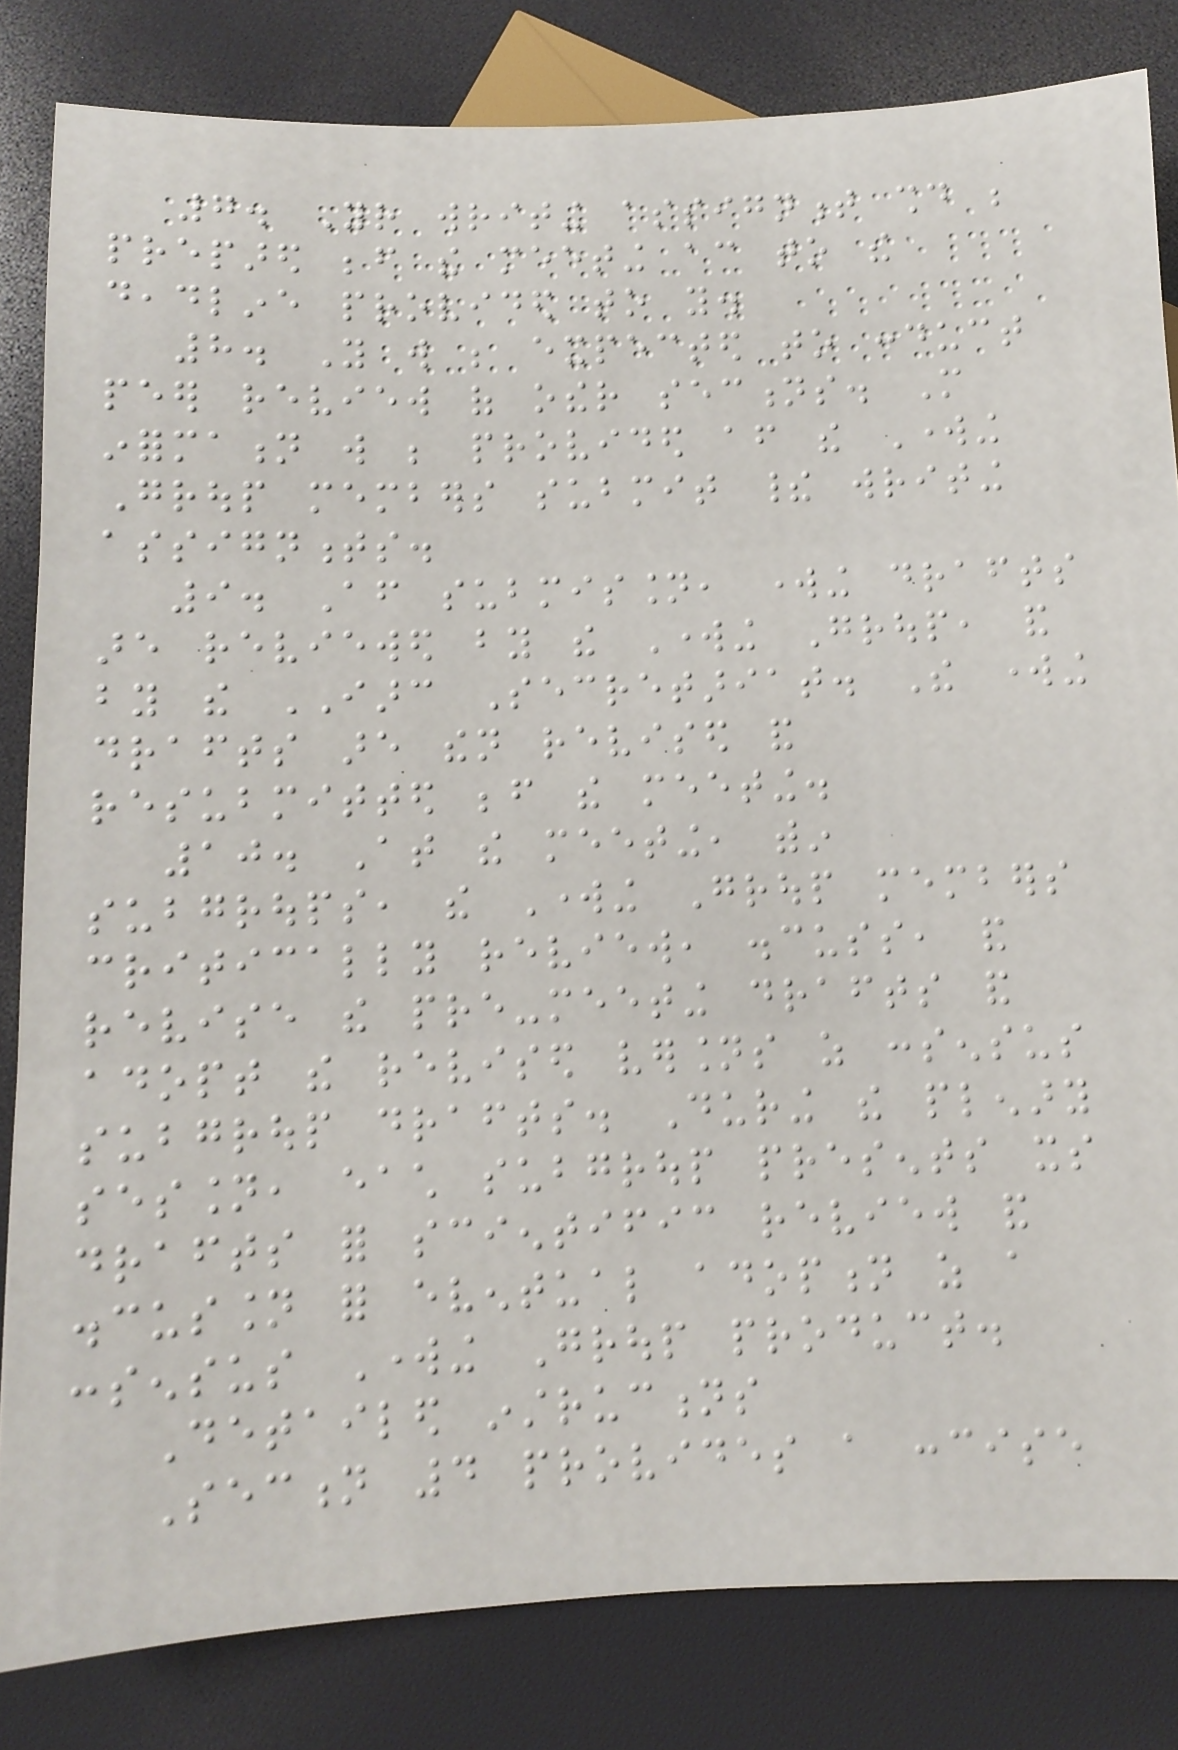7. Your writing assignment should be
prepared before the meeting according to the
deadline provided to you.
8. You will be expected to conduct
peer review of other sections. More
information will be provided after the Working
Group members submit their writing
assignments.
9. After submission, working drafts
are reviewed by the Working Group, and
by the IARC Secretariat. The working
drafts are then revised and
resubmitted before the meeting.
10. At the meeting, within
subgroups, the Working Group members
critically review, discuss, and
revise the pre-meeting drafts and
adopt the revised versions as consensus
subgroup drafts. During the plenary
session, each subgroup presents its
drafts for scientific review and
discussion for eventual adoption as a
consensus Working Group product.
Detailed instructions
Section 4 provides a concise
